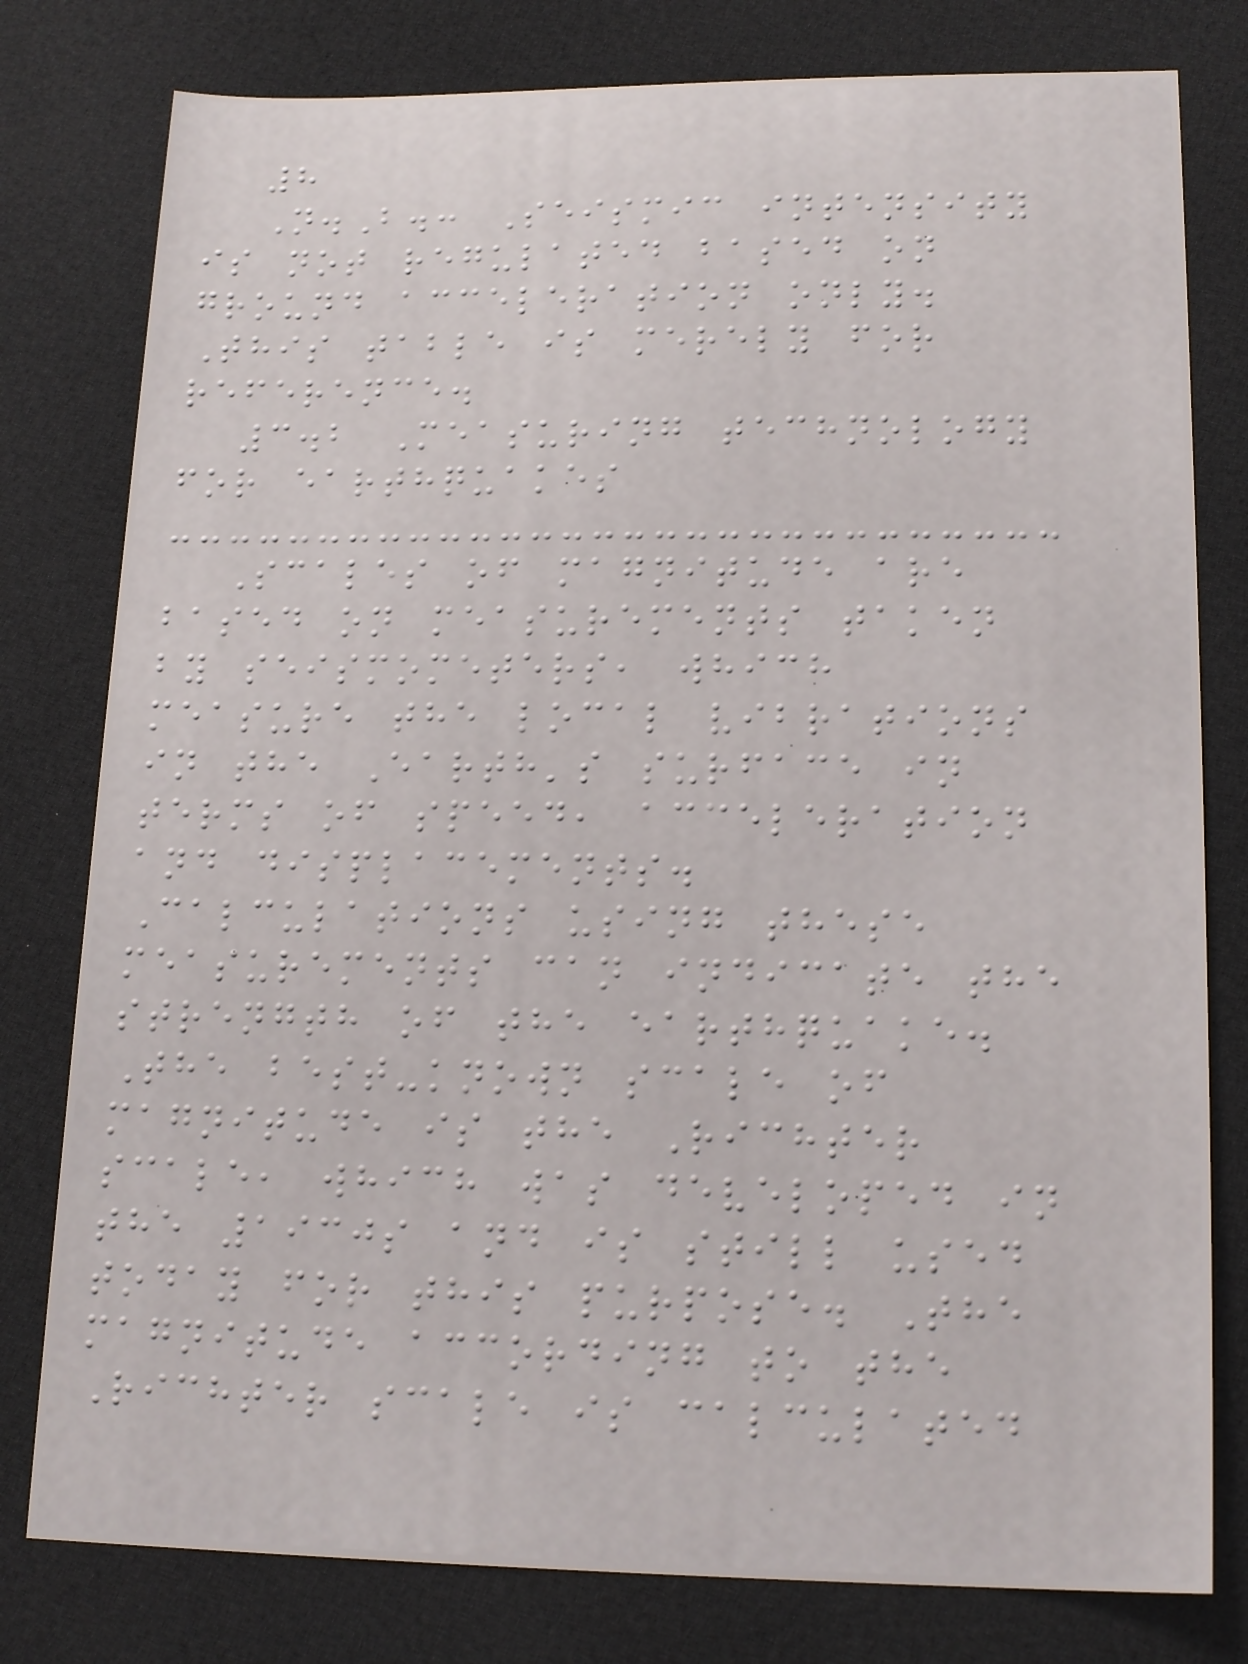8
N.B.: Seismic intensity
is not regulated based on
ground acceleration only.
This table is merely for
reference.
3.2 Measuring technology
for earthquakes
Scales of magnitude are
based on measurements taken
by seismometers, which
measure the local vibrations
in the Earth's surface in
terms of speed, acceleration
and displacements.
Calculations using these
measurements can indicate the
strength of the earthquake.
The best-known scale of
magnitude is the Richter
scale, which was developed in
the 1930s and is still used
today for this purpose. The
magnitude according to the
Richter scale is calculated
